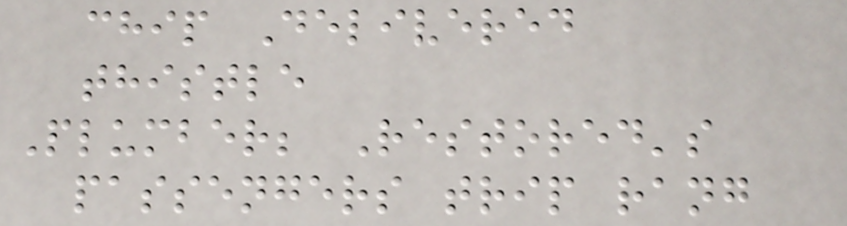chip Delivered
thistle
Plumber; Restored's
passengers trip rang
